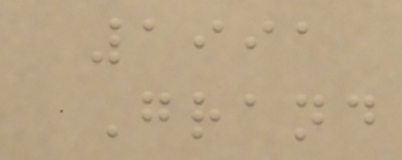1991
Grand
